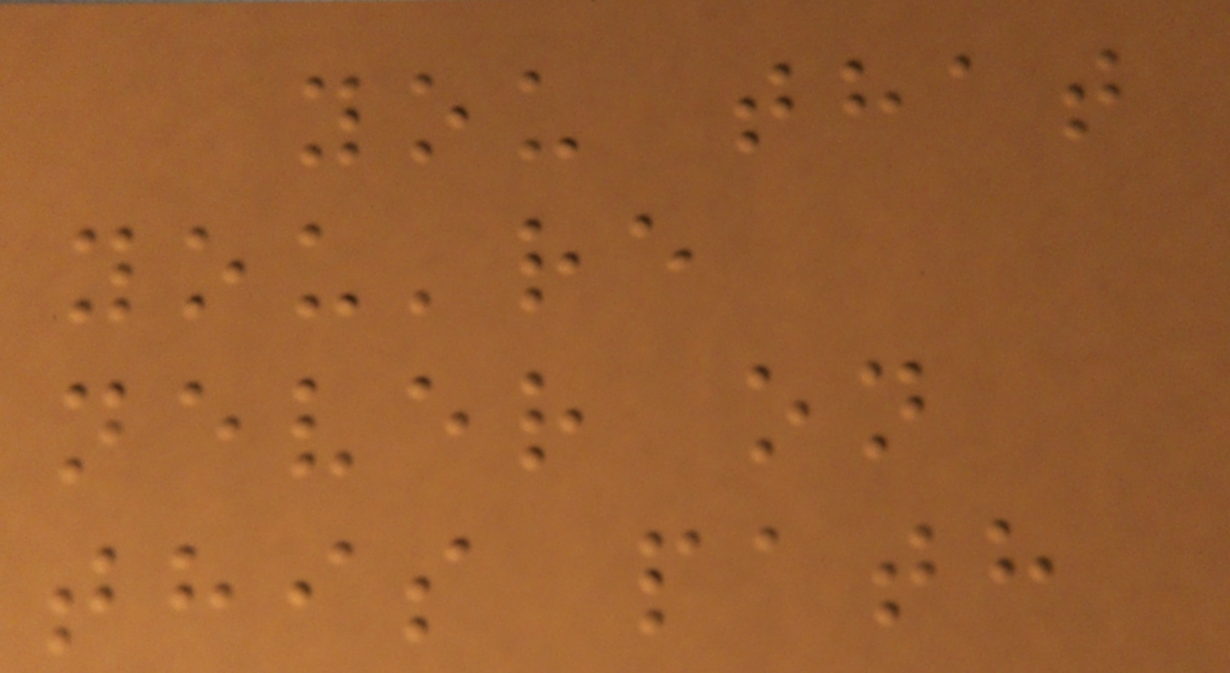you that
you're
never on
this path
